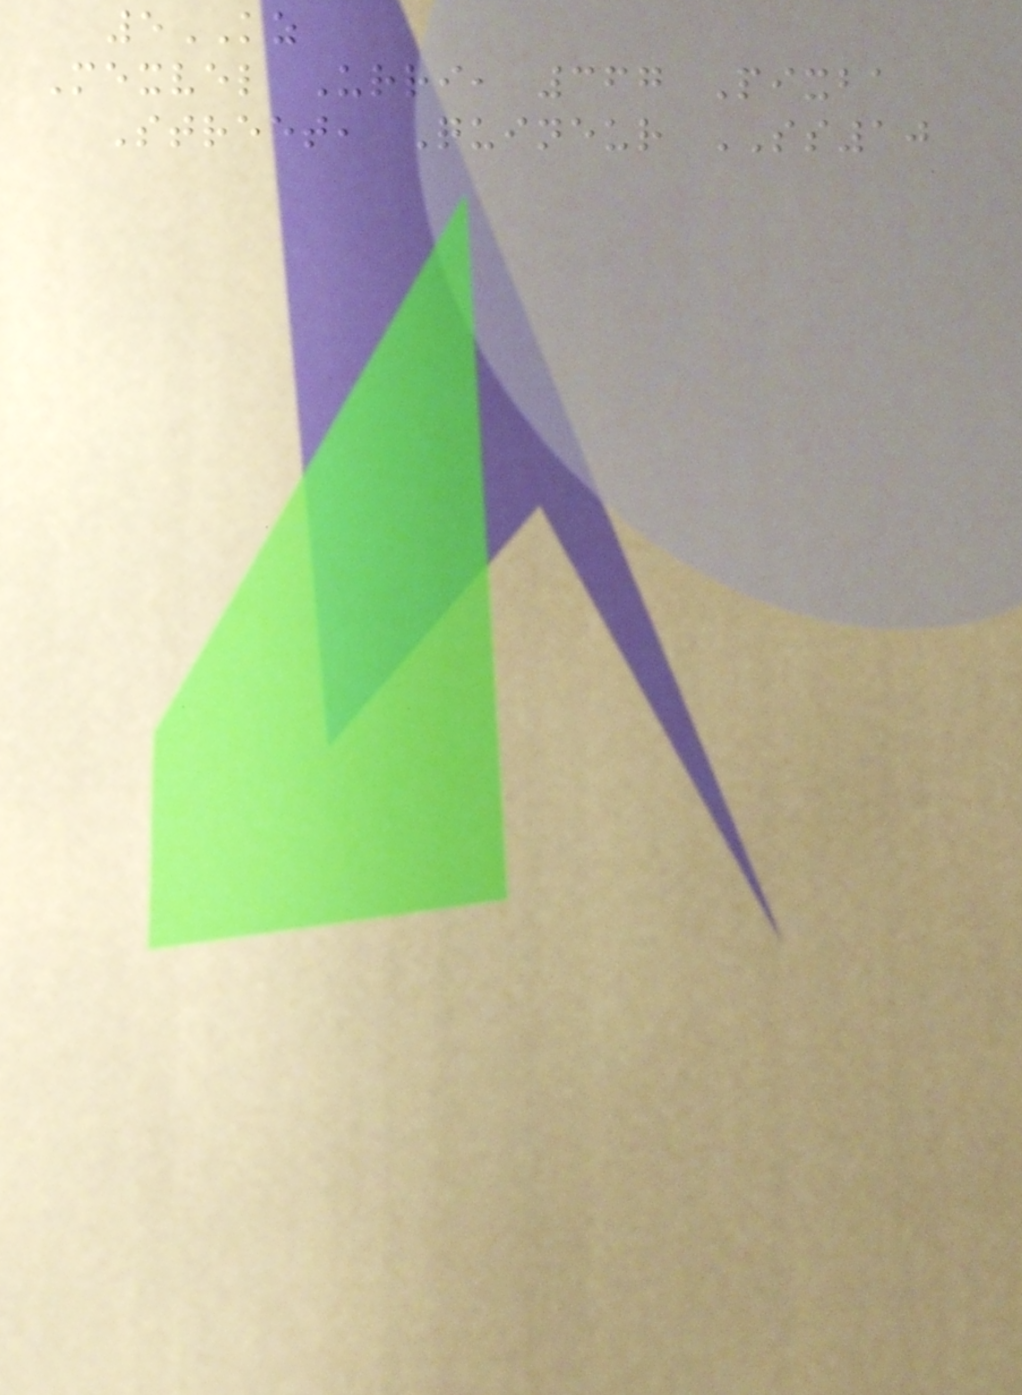5KZ
Mexvel Urri, 367 Pixba
Street, Quineur SS10
